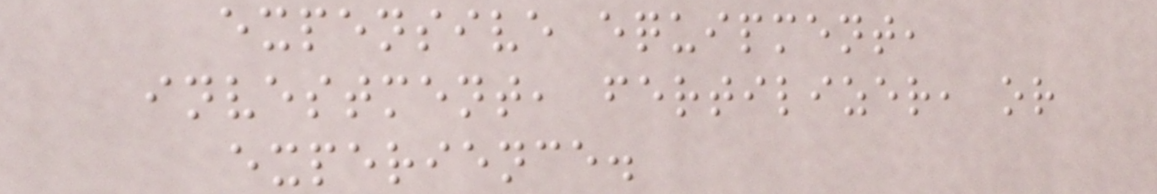expensive equipment,
investment, fertilizer, or
experience.
